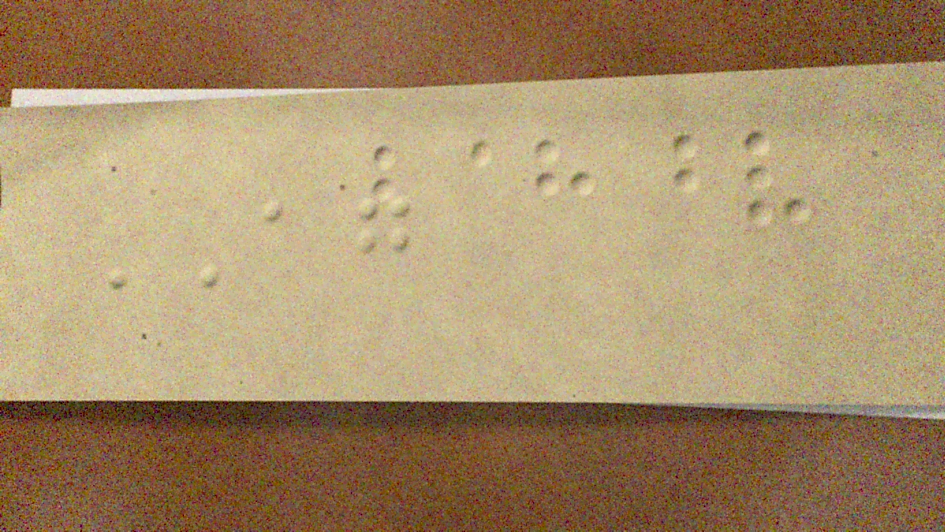AG
